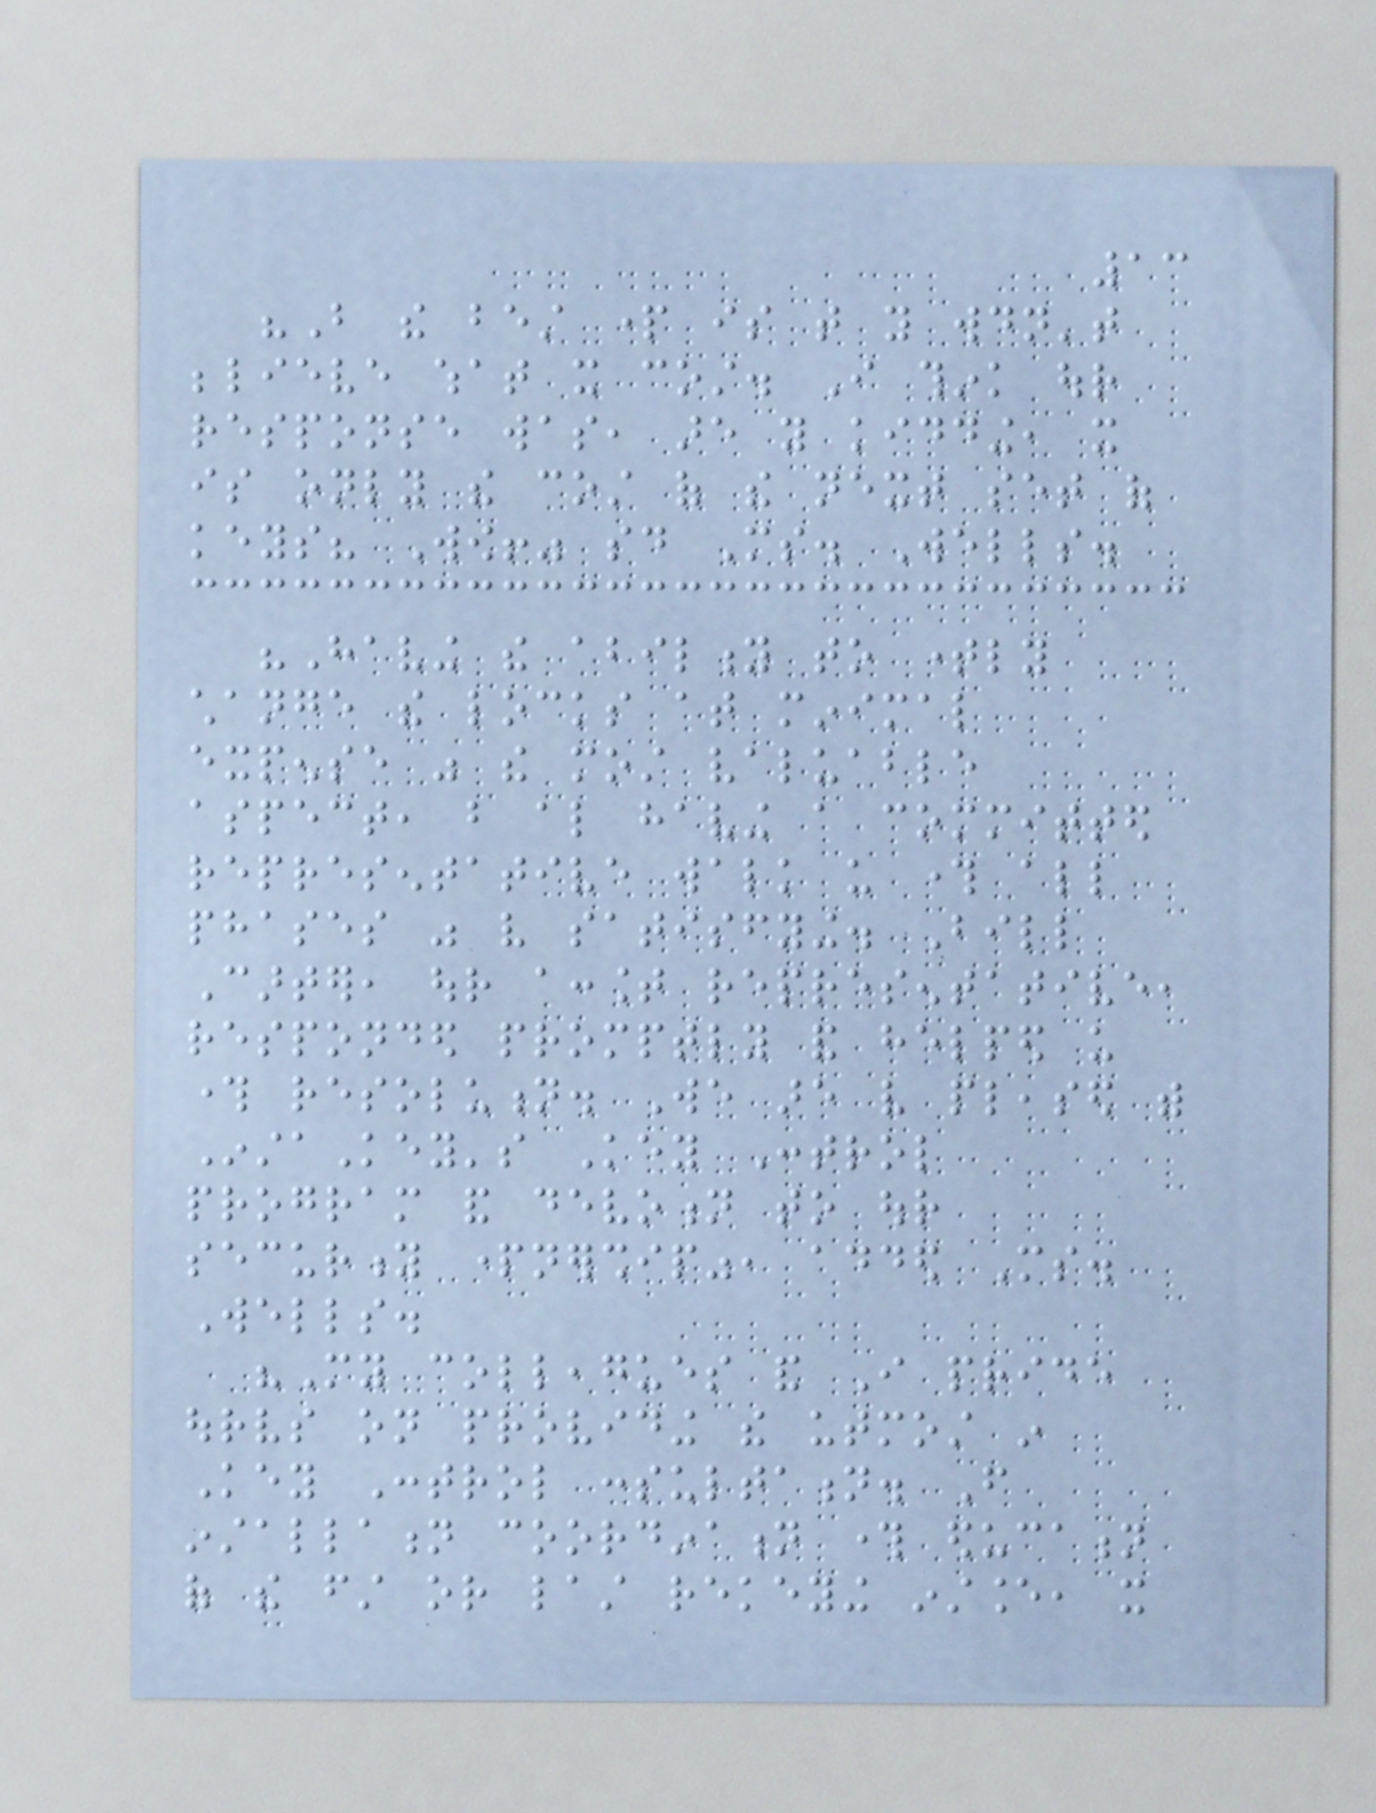13
"But the best part is that you wouldn't
believe what it cost. I think our
response was, are you kidding, it
is only the cost of the next set of
keys? Wow!" said Ms. Wells.
"Having the ability to timely
change the locks at minimal
expense was the most valuable
aspect, but also having a committed
representative walk us through all
phases was very satisfying. Bill
Carter, our account representative,
responded promptly and helped us
through resolution. We are very pleased with
InstaKey's Key Control
program and devotion to our
security partnership", added Ms.
Wells.
"My colleagues and I pride
ourselves on providing the utmost in
Key Control consultation. From
installation coordination through education
of the first or last rekeying instance, it
